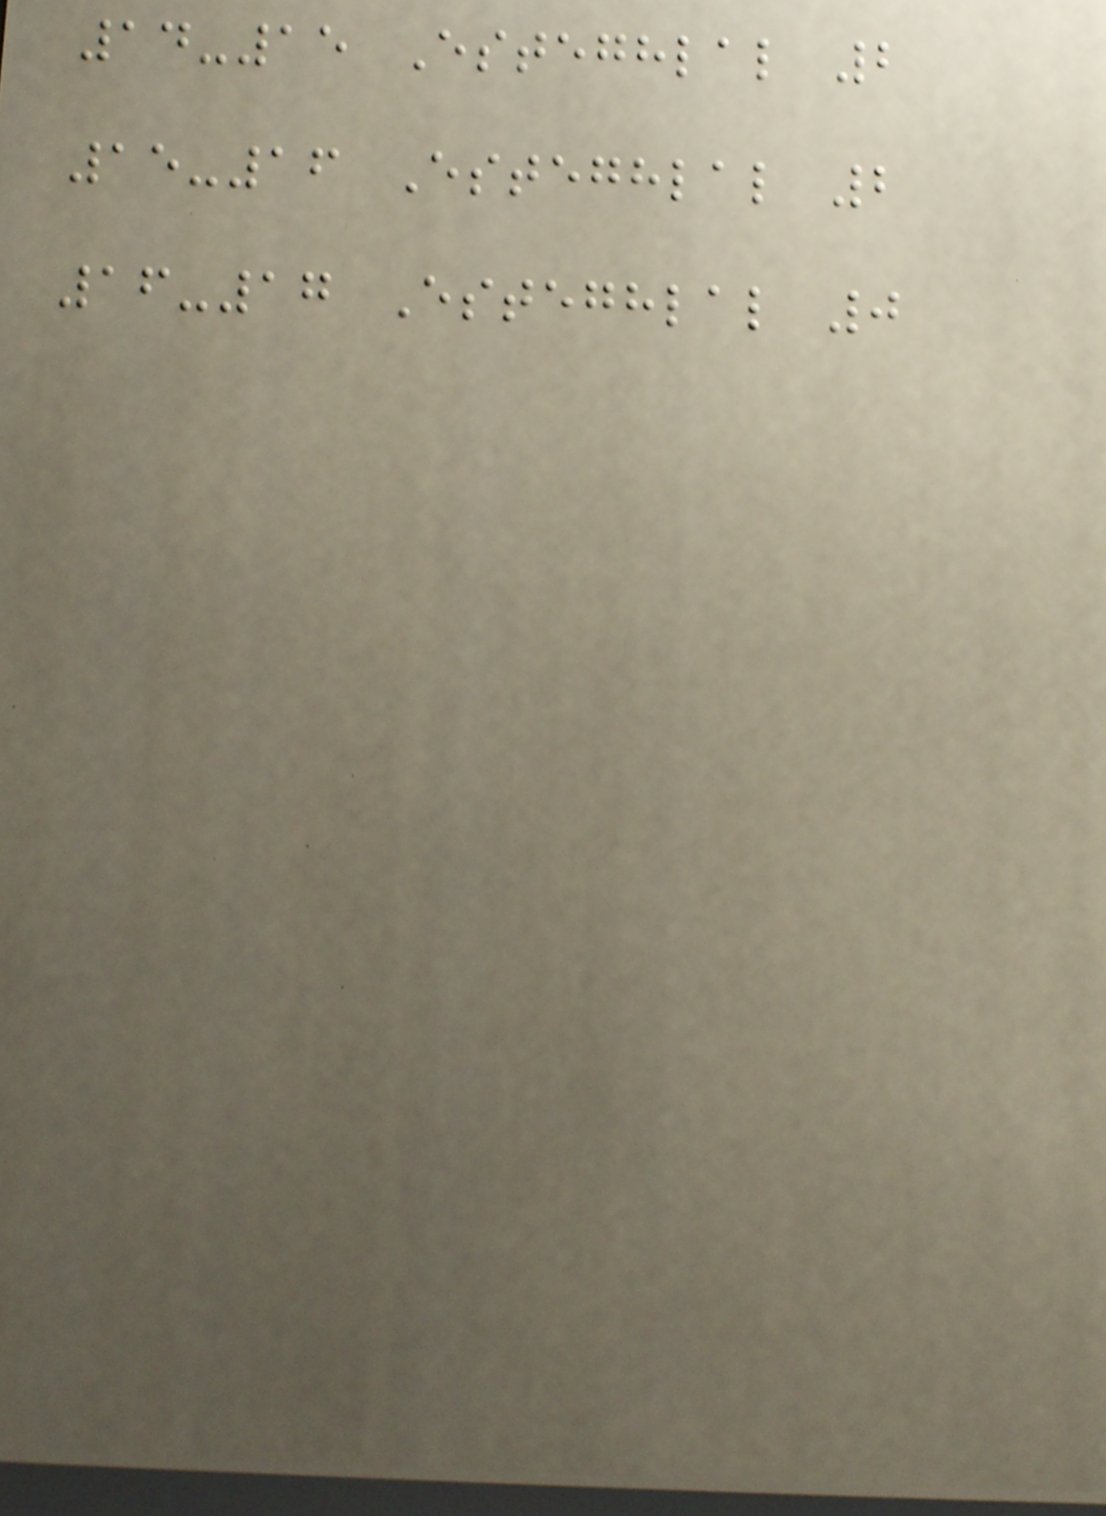14-15 Esteghlal 2
15-16 Esteghlal 2
16-17 Esteghlal 0
